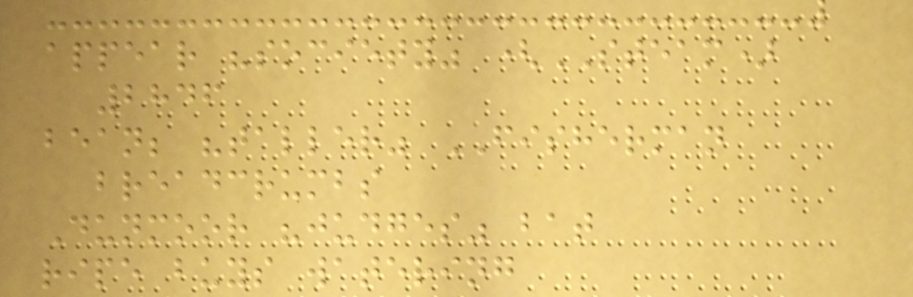appear "society" (STEAM)
2846
bean; "taller" FISHERMAN
breadcrumbs
Dunmoor "judges" bat
ripe buys watering
